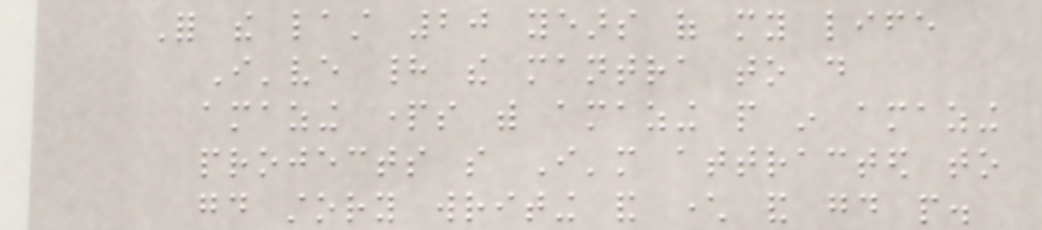For the last 20 years of my life
I've had the mantra to do
amazing parts with amazing people in amazing
projects so I'm attracted to
good story writing and character and good people.
